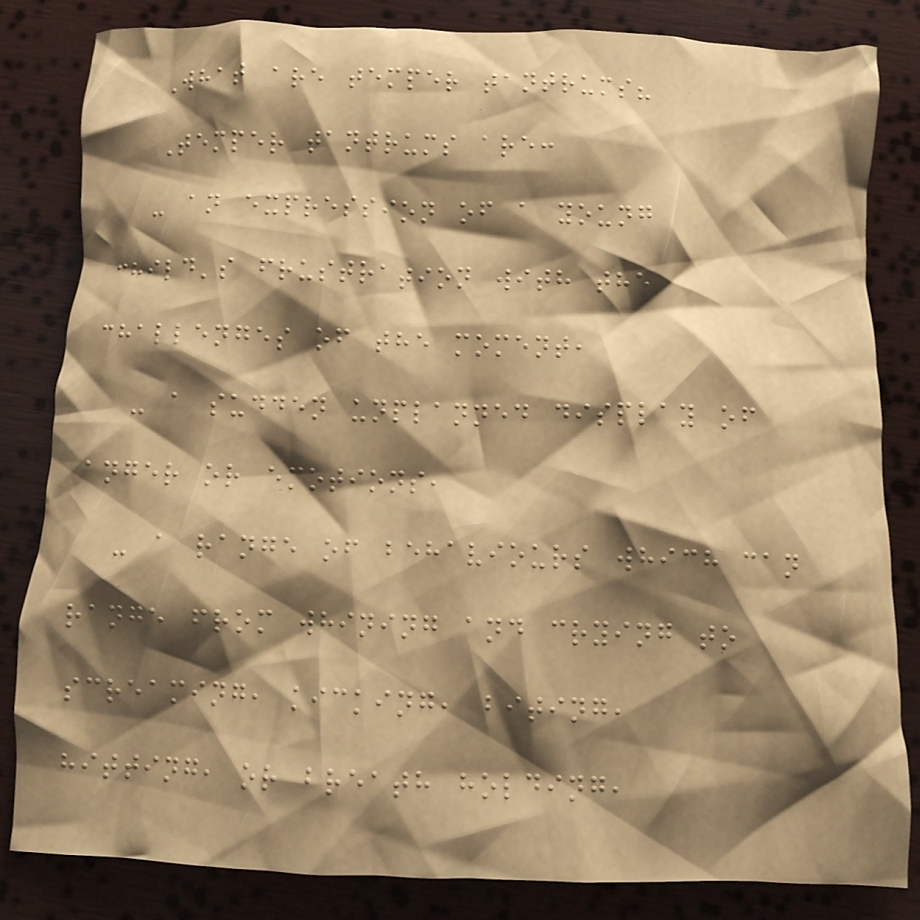What are temper tantrums?
Temper tantrums are:
- an expression of a young
child's frustration with the
challenges of the moment,
- a sudden unplanned display of
anger or emotions,
- a range of behaviours which can
range from whining and crying to
screaming, kicking, biting,
hitting, or breath holding,
